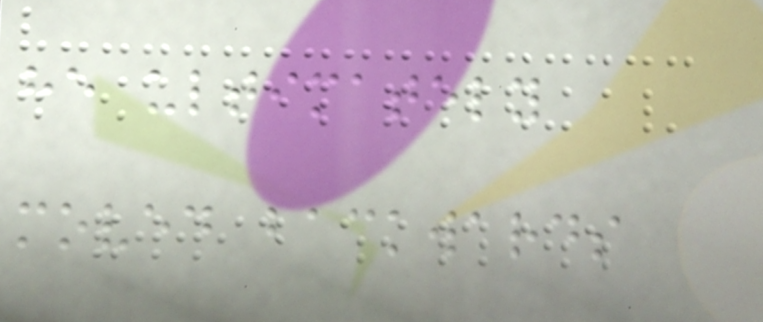he ultimately
moved backwards
